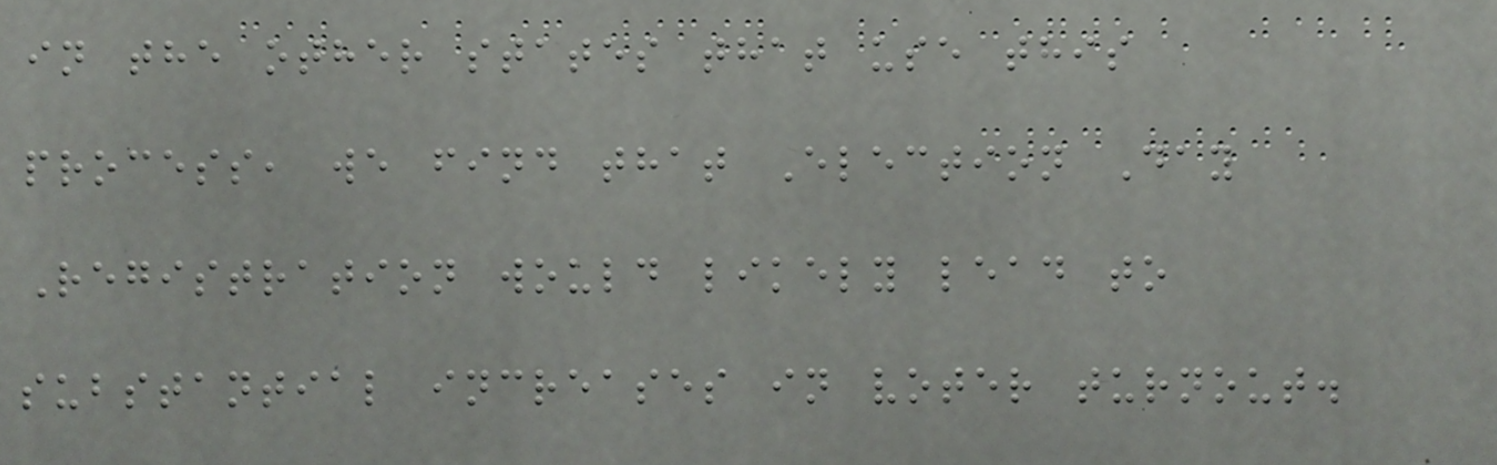in the other states that use this
process, we find that Election Day
Registration would likely lead to
substantial increases in voter turnout.
